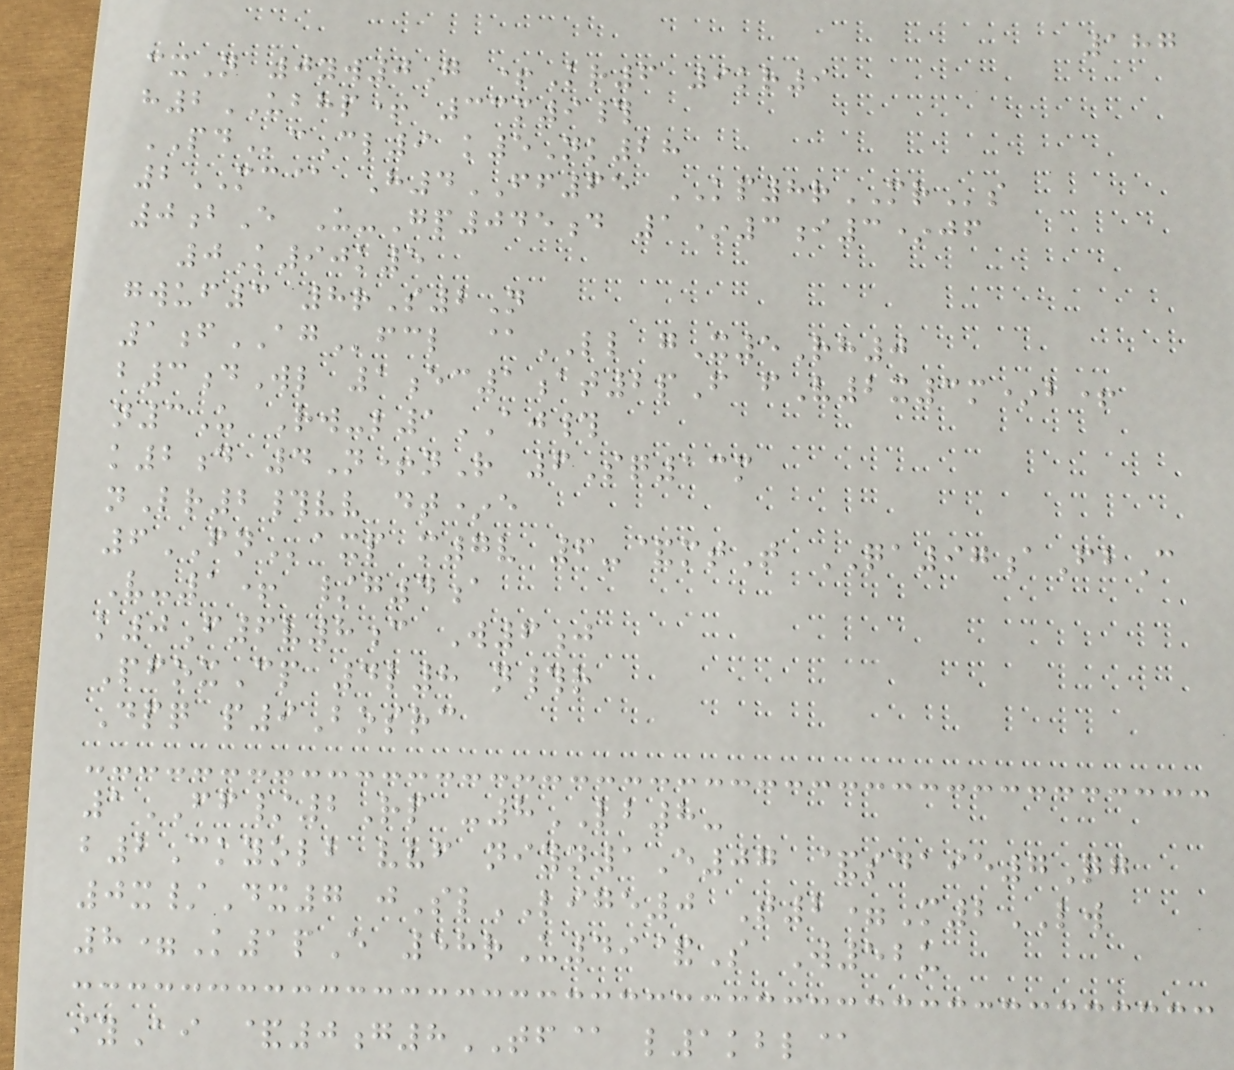187
cxN 0yw0G +Kr6 9kr9
h2UBHP+ 33m9#
PDcCl9 k5Nk28
2MC@ H4FF65 KP8rMRs
0bE U-Gp045d 1*3i3*jf
0K90k5
gwuf3 8rS2N
1fAGfcl @LL gX5Rh0
b3dWl 1ec1at2pF fV2x3m*b+
n3U Rw-l1AJ#
k2d 4N+nR 6Sq13m
nLr2#vv dt*e
6FNaxp m7v 6-&mtT QA97aFbC
V-1+ /g4a
k0F6v8c W6j
PfoxCp 4l8 n#r
Dpq p9Bosrc
1FF/2Rp -8LB8-
b2Ckyolb vvf niyn1E07 &sdaie7Qg
0x/Dx7 jSlLIGE0 T2=M2LW
8=K1pE 58rU49&S W52u
iyAi &0g8TF@ l1kbl@
